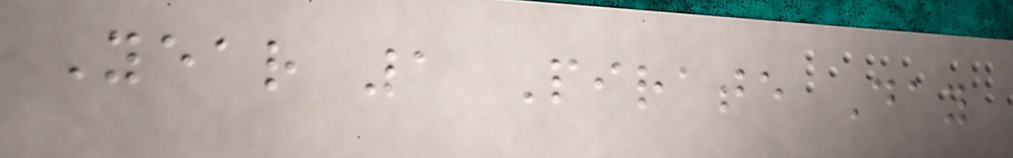Year 1 Pirate Day
